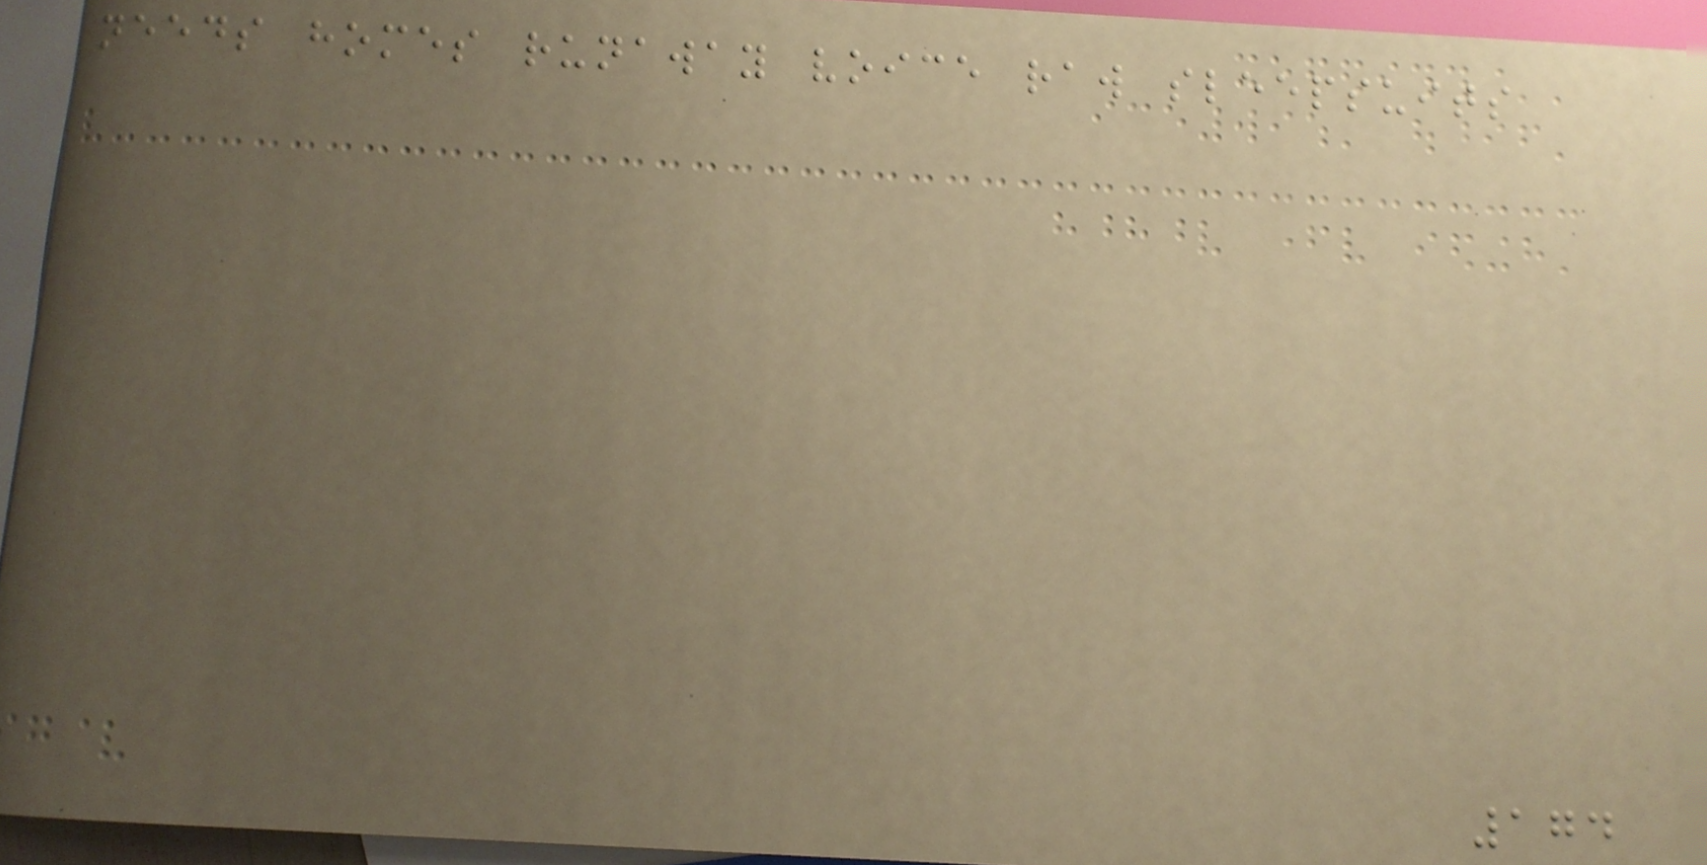needs homes runaway voice raw sleepsuits
174
